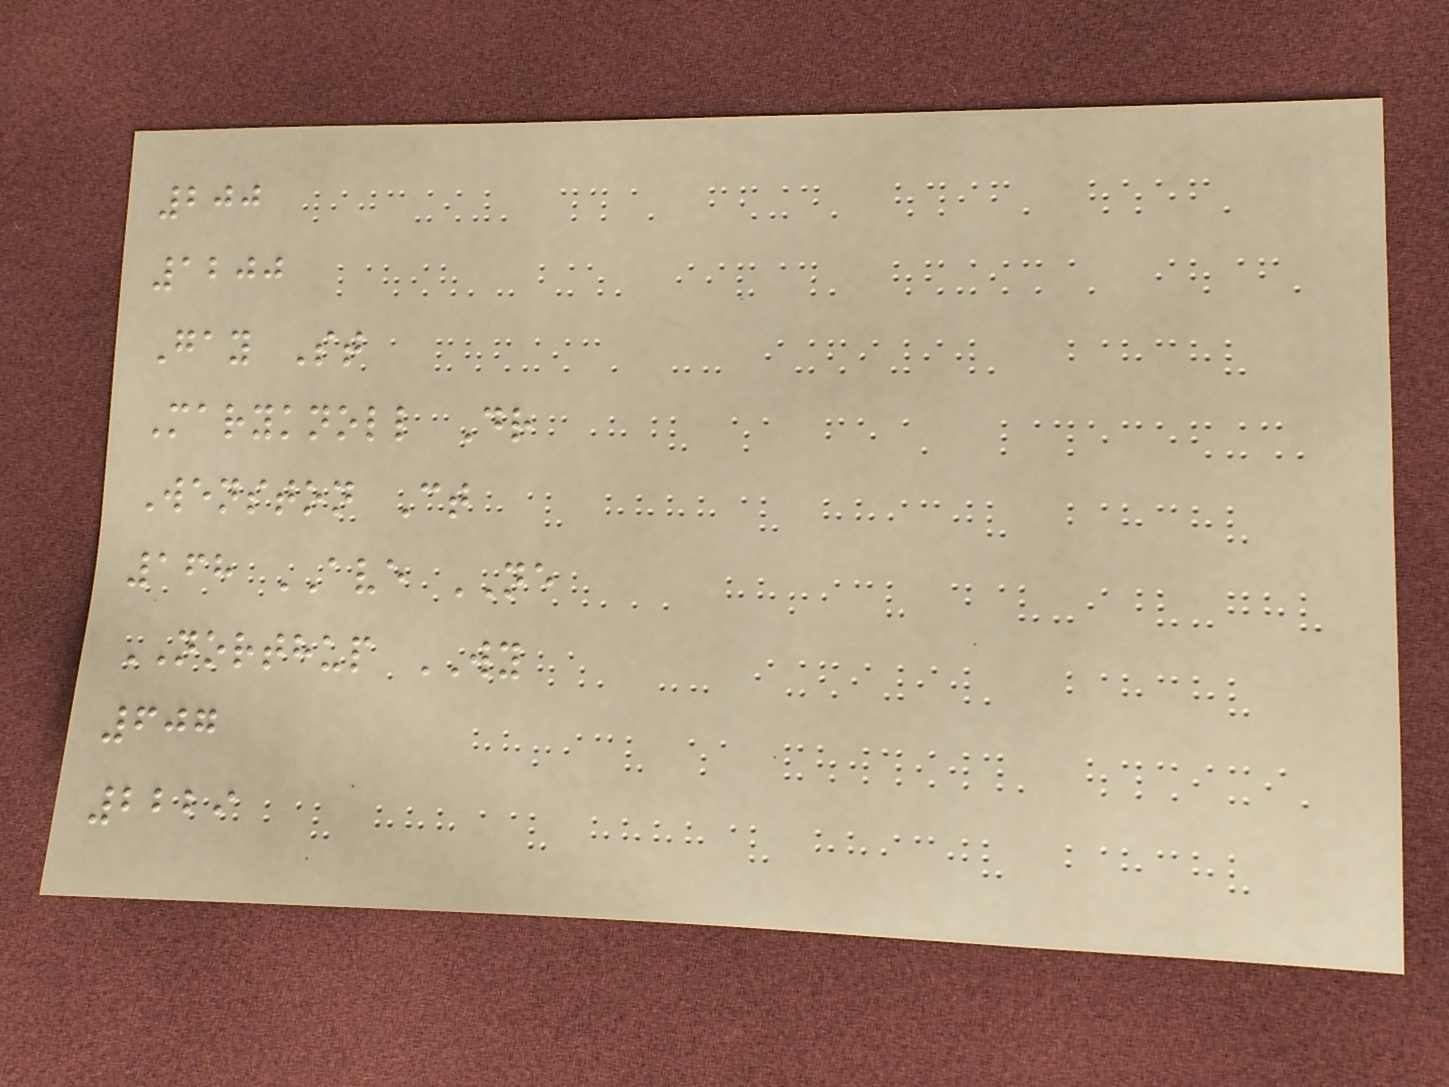200
1200
Gay St
Maryknoll Dr
Wenston Ct
168 AVE NE
NORTHUP WY
607
2229
